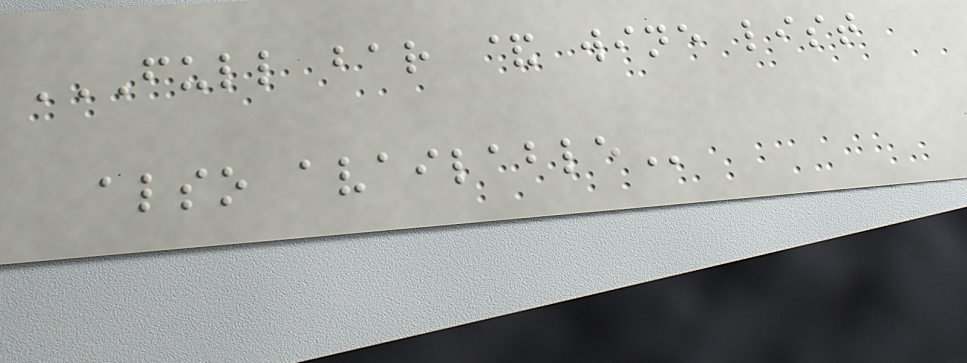FULL BAR & WINE LIST
ALSO AVAILABLE
